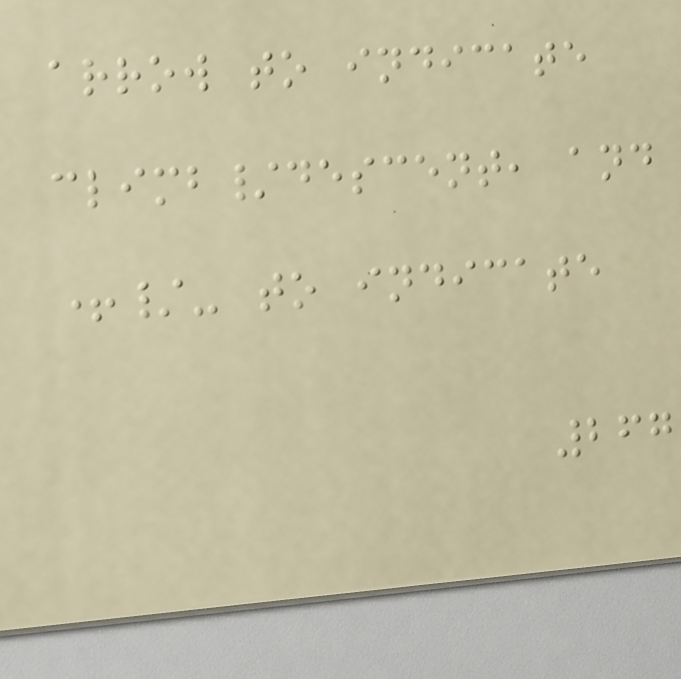arrow to indicate
climb/descent, and
+/- to indicate
267
